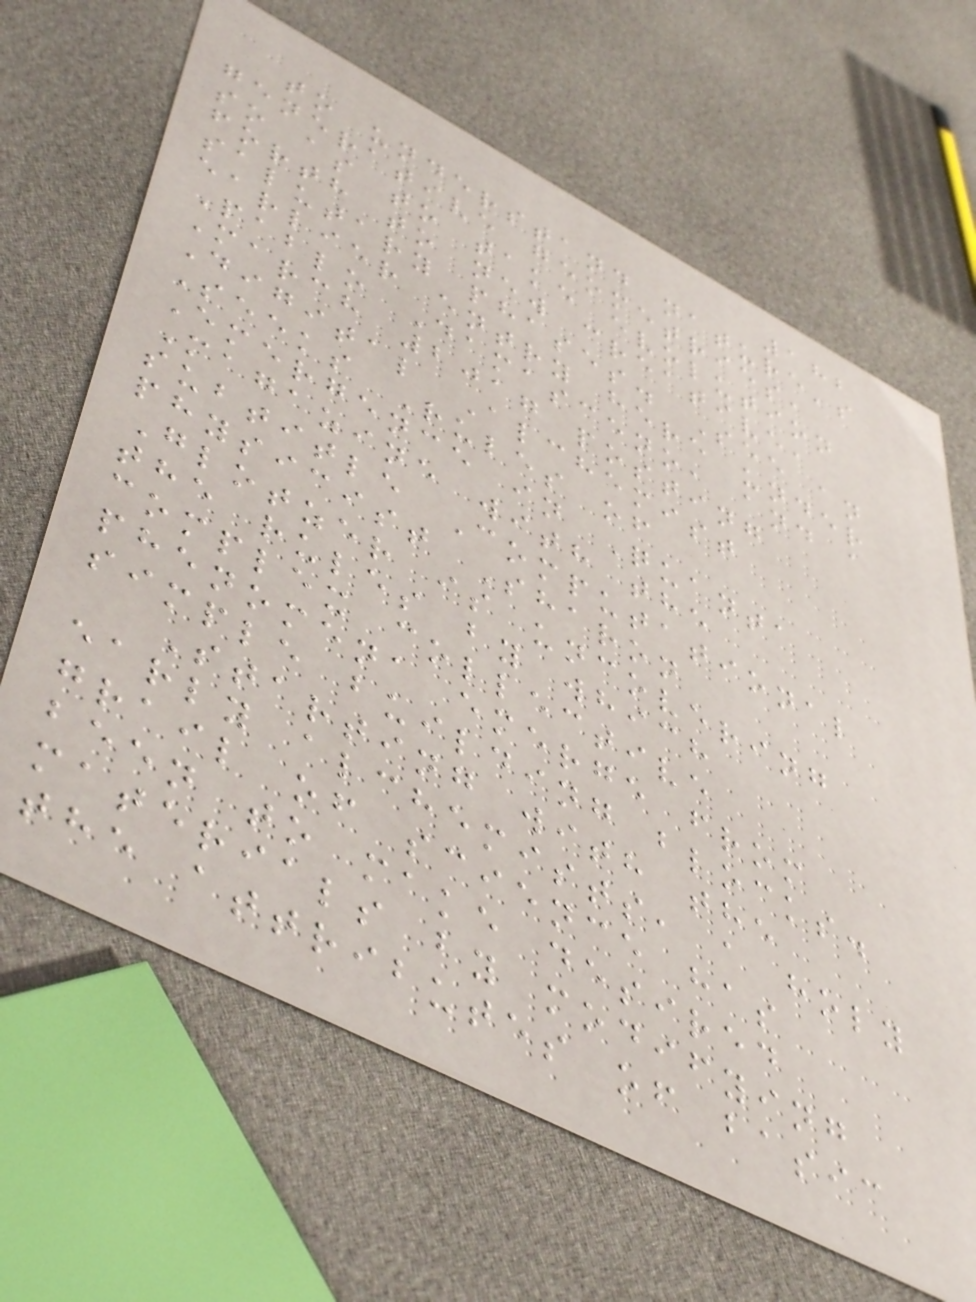182
to understand nature's
generative geometries,
so as to take evolution
forth to new creative,
salutary phases. See an
earlier entry here under
Pablo Damasceno, and a
March 2017 posting
Digital Alchemist
Seeks Rules of
Emergence in Quanta
Magazine with the
subtitle Computational
physicist Sharon
Glotzer is uncovering
the rules by which
complex collective
phenomena emerge from
simple building blocks.
Starting with the
early alchemists, a holy
grail of science has
been to make desired
materials by modifying
the attributes of basic
